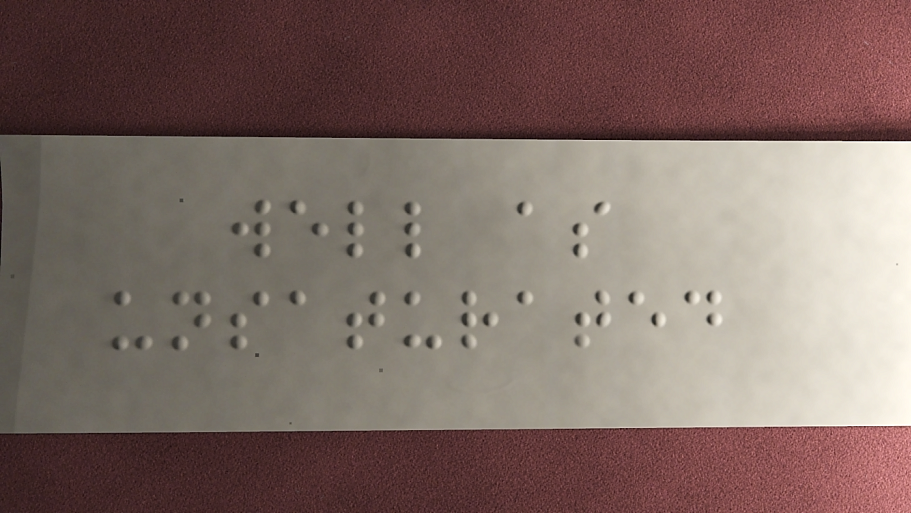well as
unsaturated
